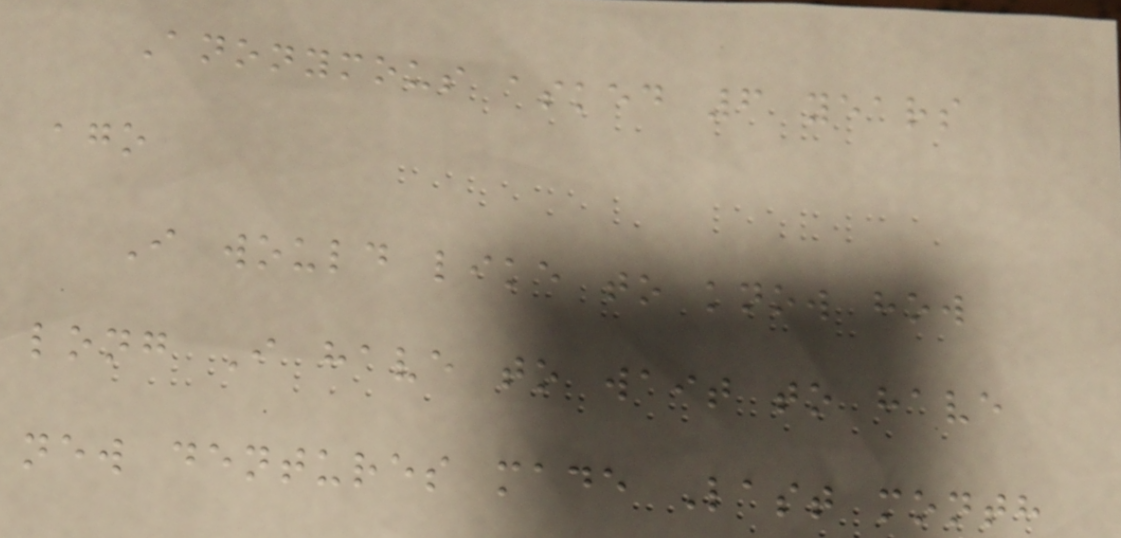Anonymous asked 6 years
ago
I would like to know how
long I have to wait to have
new dentures made Last month
